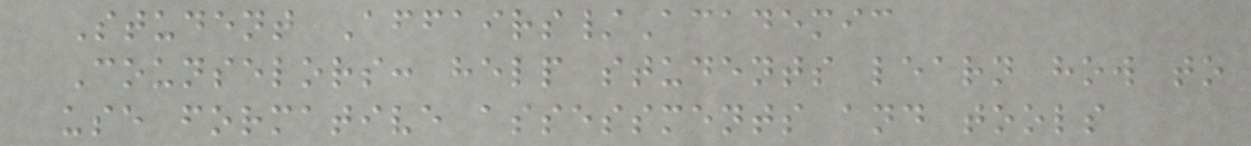Student Affairs/Academic
Counselors: help students learn how to
use formative assessments and tools
